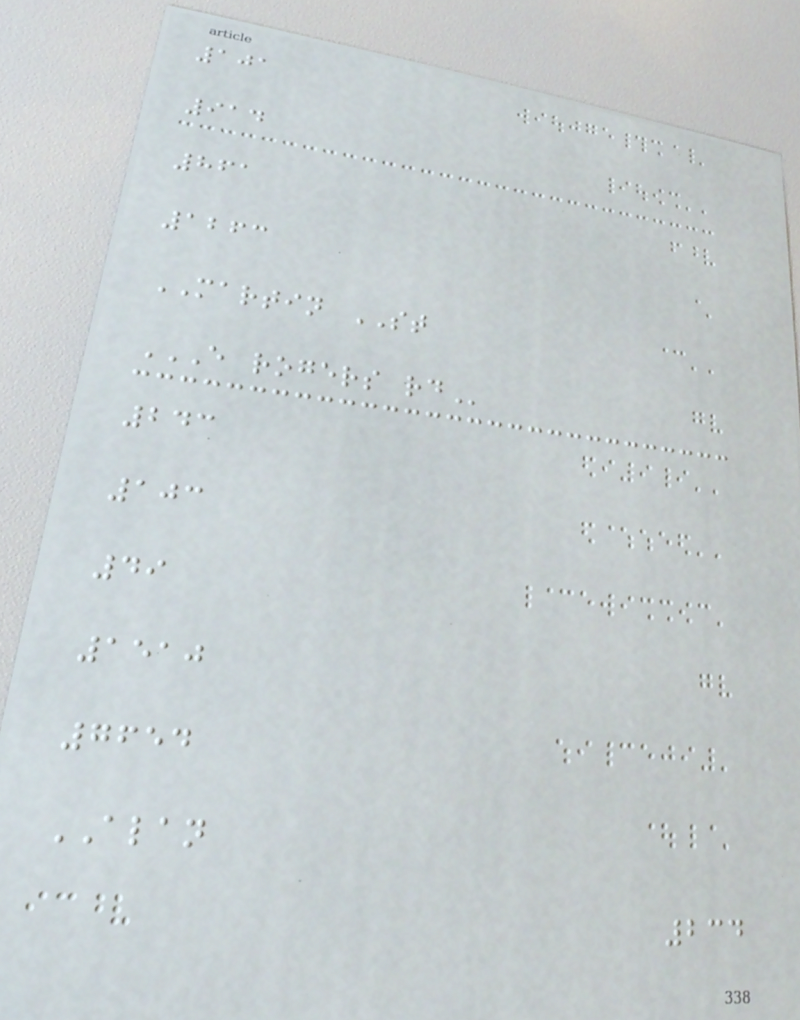101
914
861
1263
MARTIN ST
E ROGERS RD
243
103
49
1510
7654
ALAN
234
